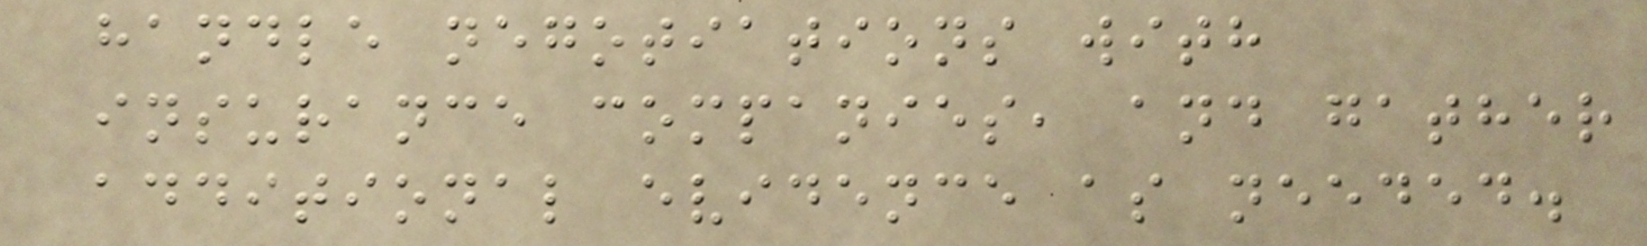handle negotiations with
insurance companies, and gather
additional evidence as needed.
